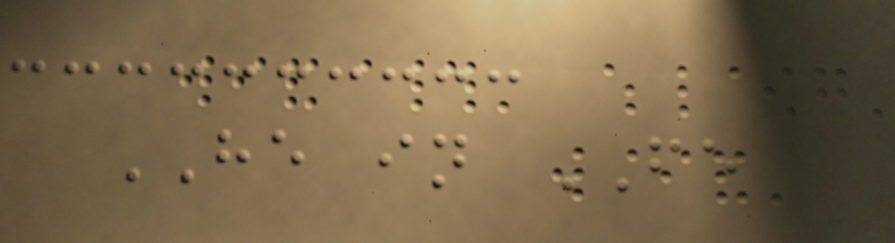HE in FE
